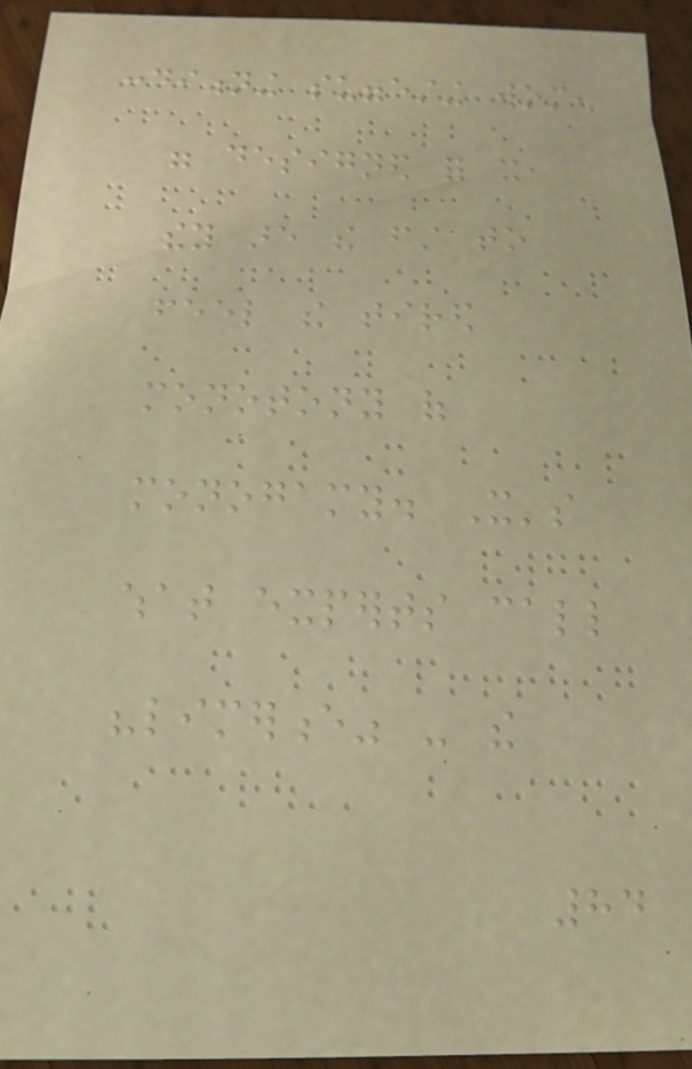conditioning suggesting women
were designed for it,
they are the first to
feel the tired
monotony of
monogamy. It's
what experts call
"limerence" - the
84
